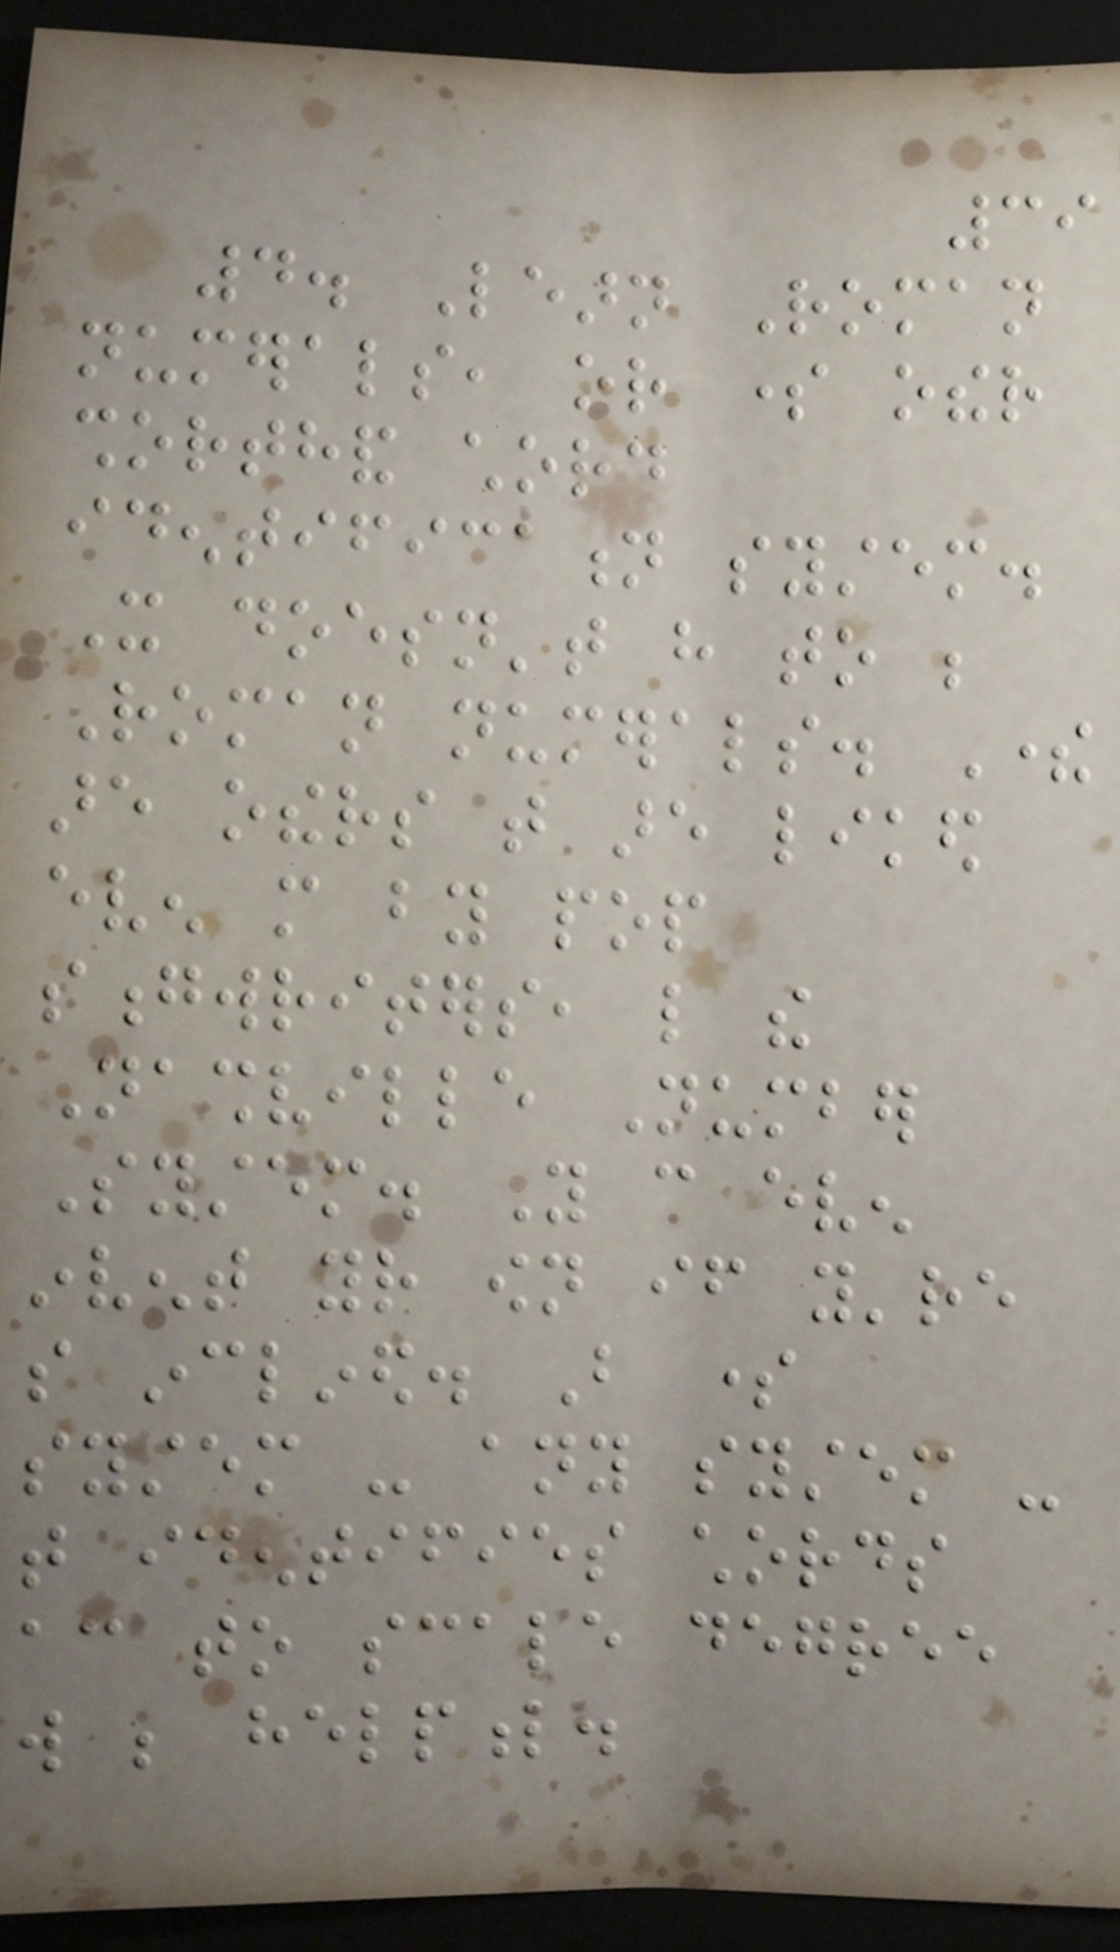39
4. Learn Roman
numerals, or some other
shorthand chord
identification system.
It doesn't have to be
Roman numerals. There
are others that are liked
even more by pop
songwriters, like the
Nashville Number
System. You can even
invent your own if you're
so inclined. But some
system - any system -
that identifies chords
according to scale degree
will be helpful.
